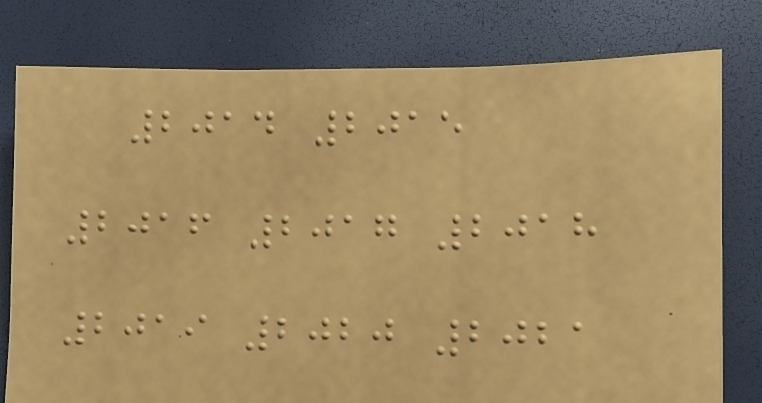2014 2015
2016 2017 2018
2019 2020 2021
